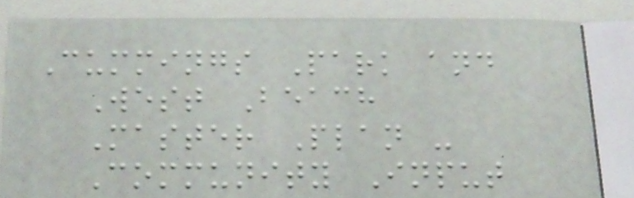Cummings Park and
West Beach
Master Plan -
Community Input
